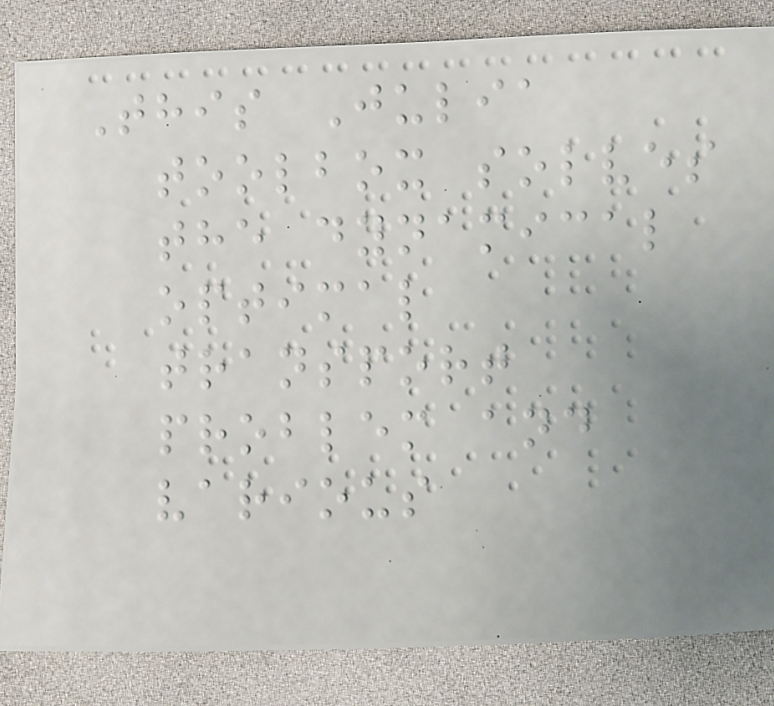This Julia
toolbox solves
the dynamical
optimal
transport
problem and
various
